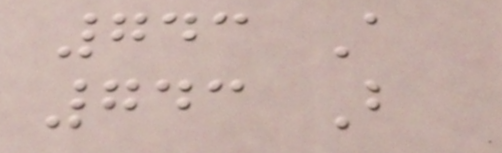743 A
743 B
